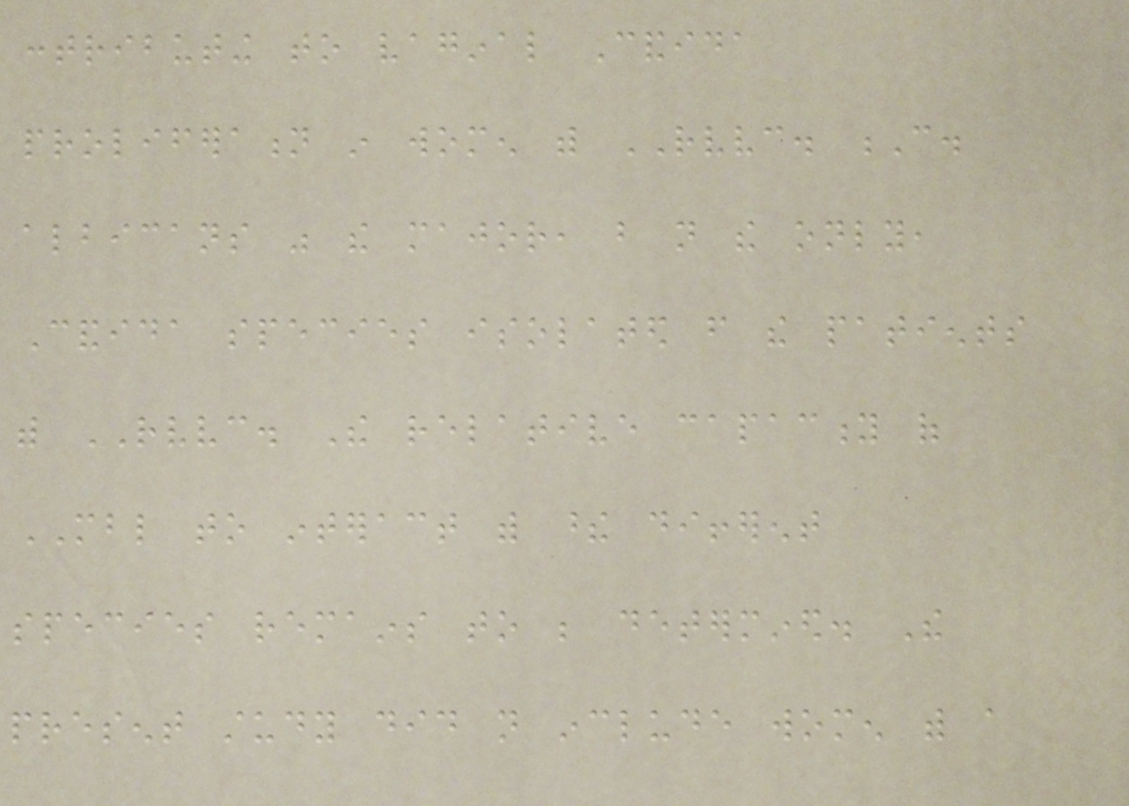contributing to vaginal Candida
proliferation in women with RVVC. C.
albicans was the major, but not the only,
Candida species isolated from the patients
with RVVC. The relative capacity of
MBL to interact with these different
species remains to be determined. The
present study did not include women with a
